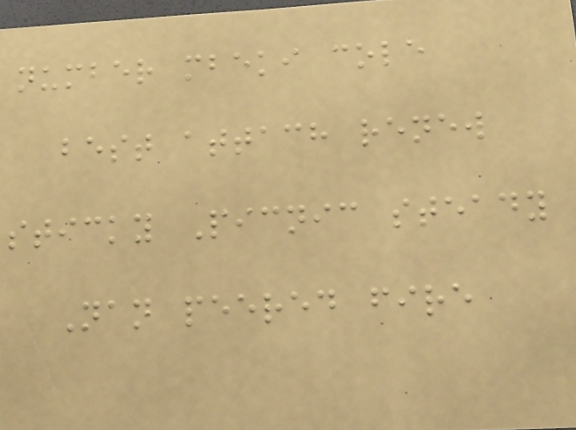number mbeki cole
best attach renew
sticky Picnic steady
Nan peered fire
